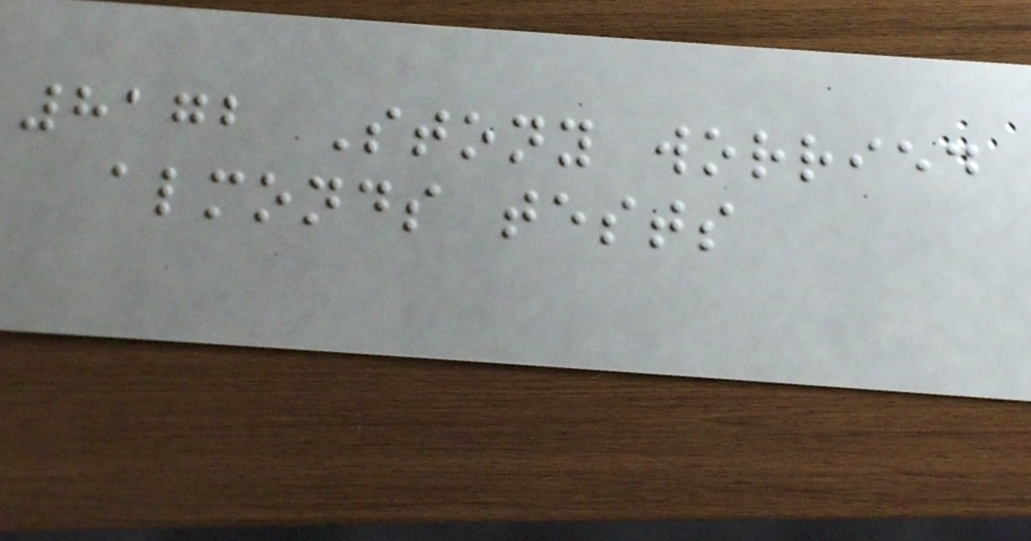8172 Stony worried
almonds tests
